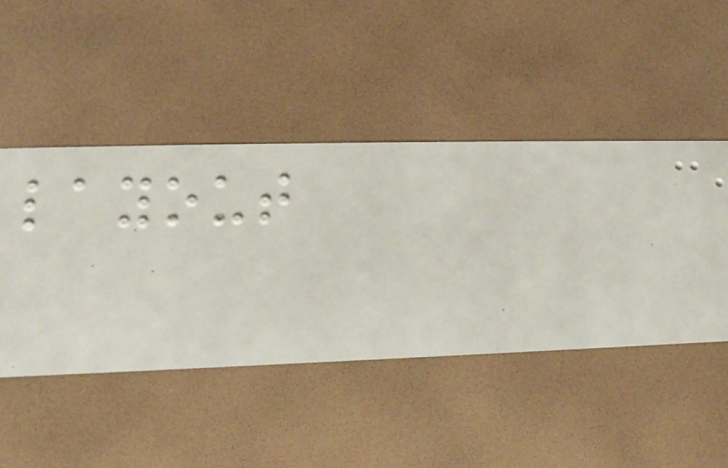layout
